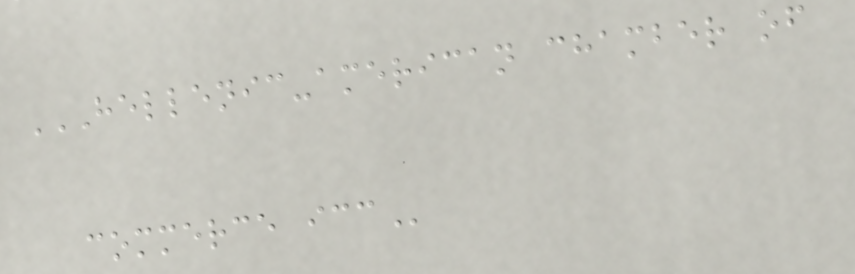HELLENIC-AMERICAN CHAMBER OF
COMMERCE ICC
